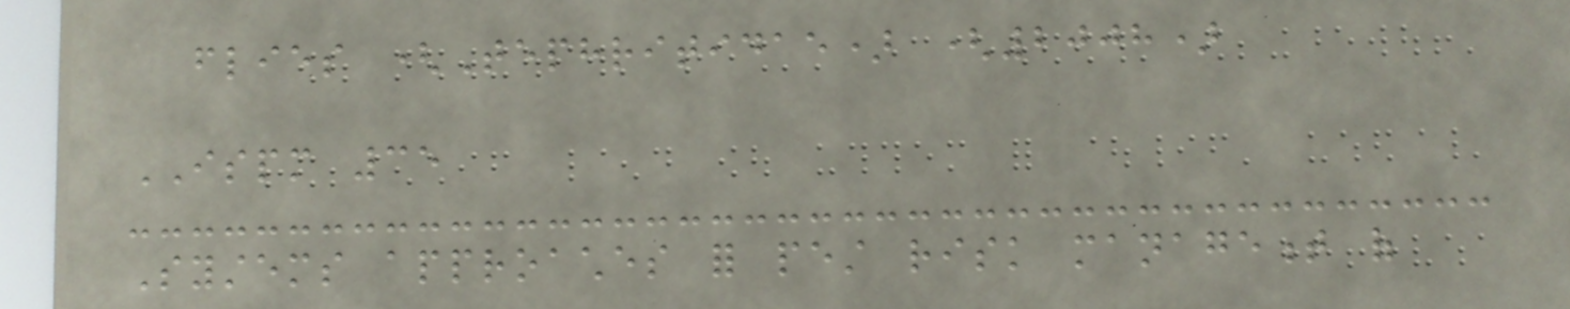flies (Tephritidae) (2008)
ISPM 35
Systems approaches for pest risk management of
